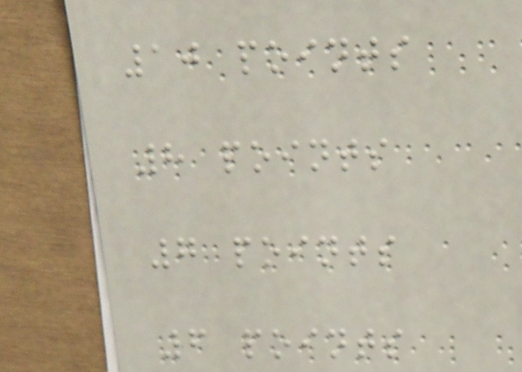10 points
8 points
7 points
6 points
